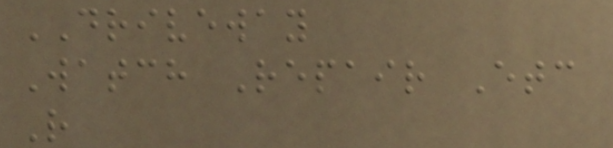DRIVEWAY
Watch Repair Etc
R
